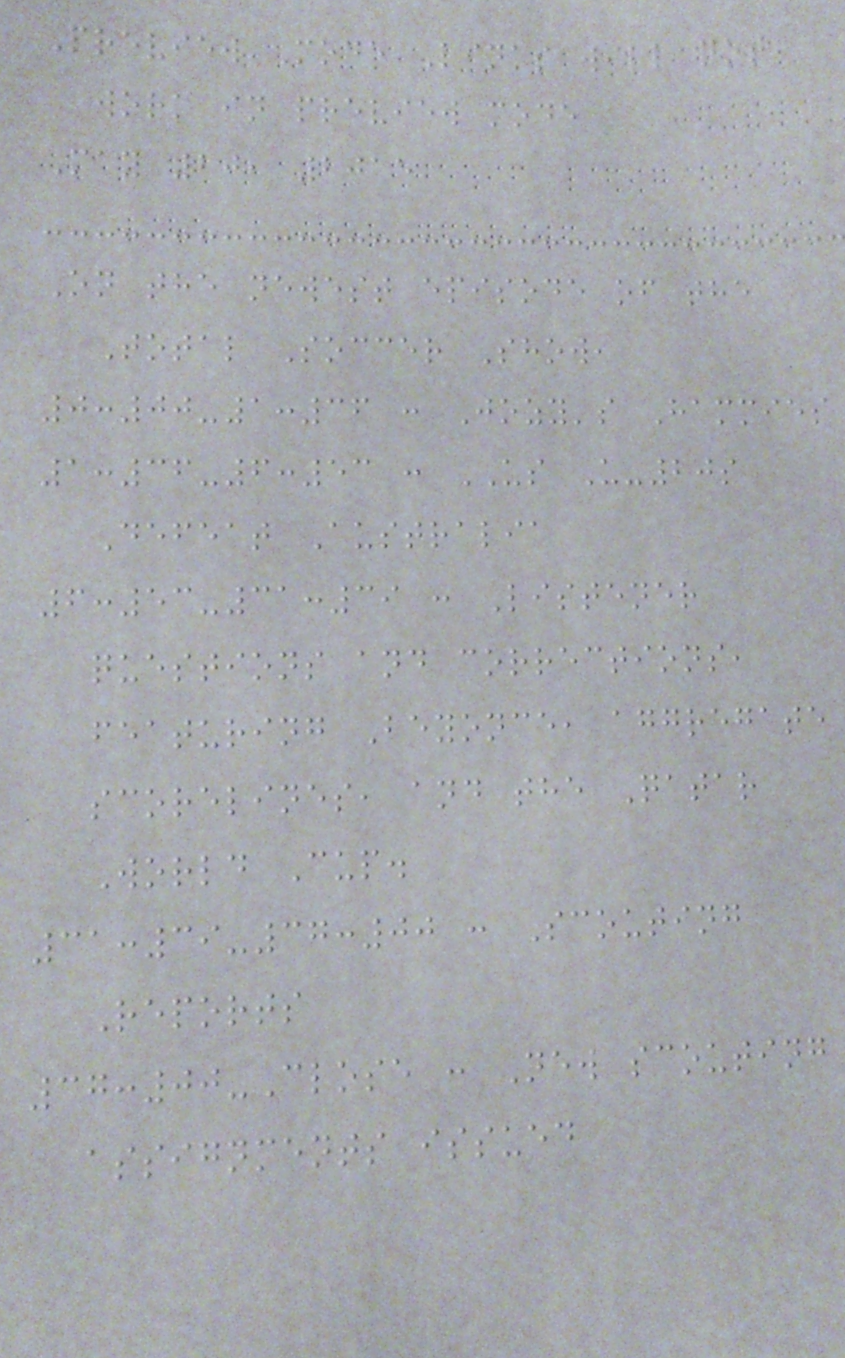Preview Mode Links will not
work in preview mode
May 20, 2015
On the newest episode of the
Total Soccer Show,
0:00-1:36 : Jozy's Hammies
1:36-6:53 : US U-20s
Defeat Australia
6:53-31:39 : Listener
questions and corrections,
featuring Beyonce, aggregate
scorelines, and the Qatar
World Cup.
31:39-37:00 : Scouting
Reports
37:00-Close : New scouting
assignments issued
